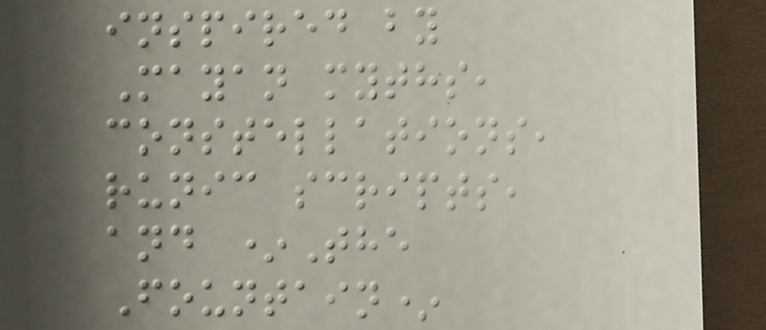inspired by
Mayan myths,
constellations,
runic scripts,
and *The
Fountain*
